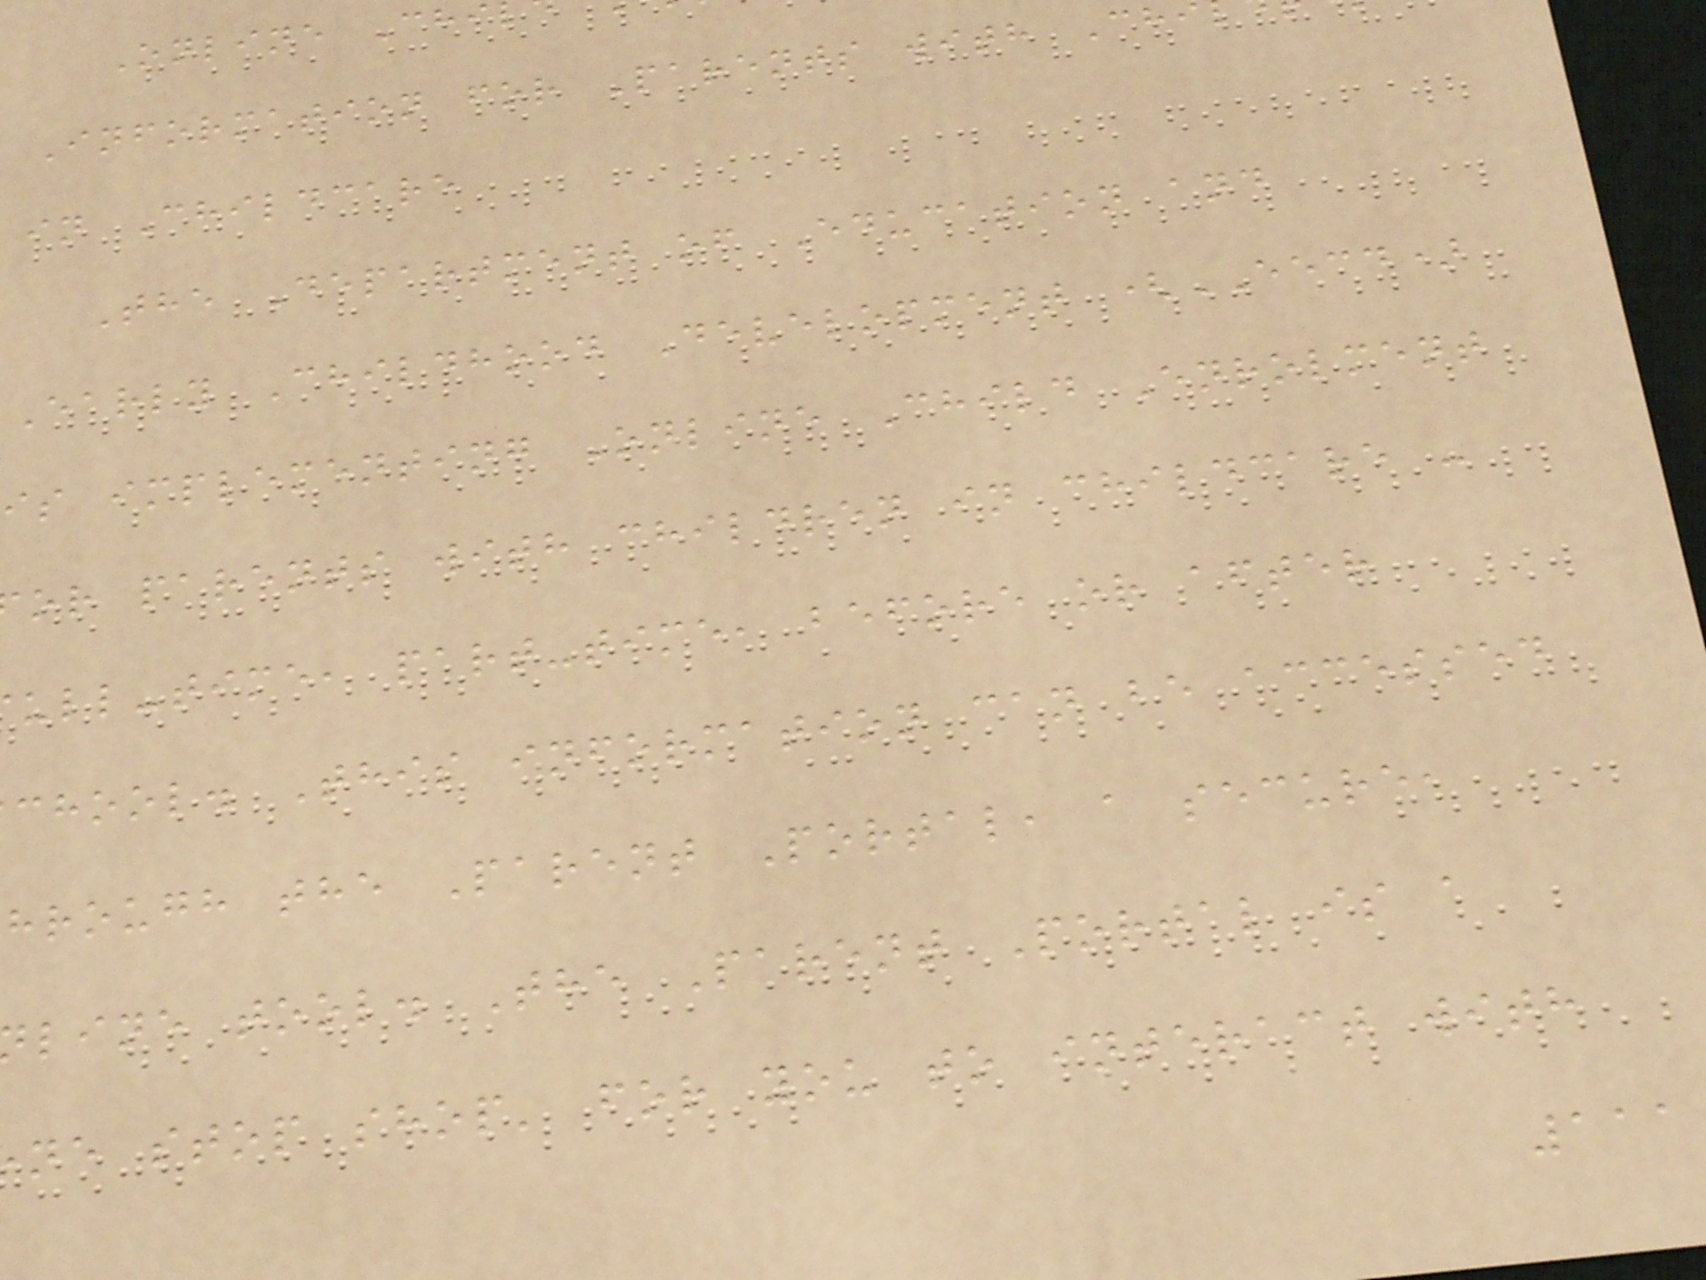Online Chi
Information for Parents with Ch
in Childcare
The Department of Education and
Early Childhood Development (EECD)
is implementing Online Child Enrolment
or parents with children in childcare -
ull-time, part-time, before or after
chool. This information can be accessed
hrough the Parent Portal, a secure,
line tool. The Parent Portal is a
ne stop shop' for you to interact with
111
